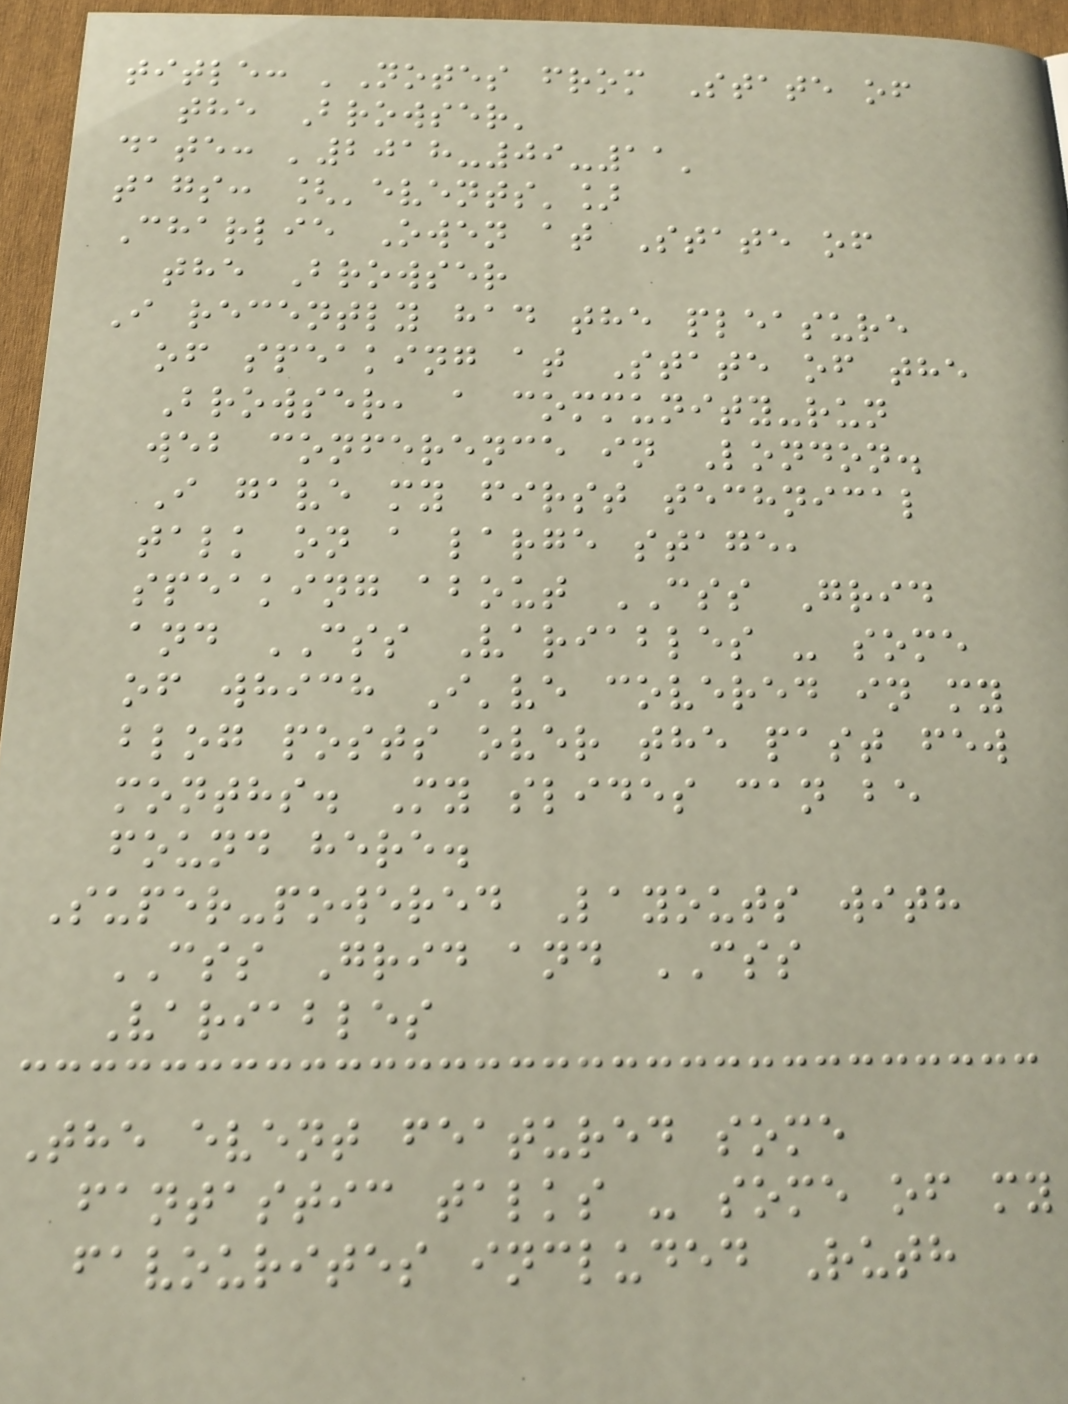title: 'Notes from State of
the Browser'
date: '2018-09-11'
tags: ['events']
Charlie Owen at State of
the Browser
I recently had the pleasure
of speaking at State of the
Browser, a community-run
web conference in London.
I gave my first technical
talk on a large stage,
speaking about CSS Grid
and CSS Variables - some
of which I've covered in my
blog posts over the past few
months. My slides can be
found here.
Super-powered Layouts with
CSS Grid and CSS
Variables
The event featured some
fantastic talks - some of my
favourites included Ruth
